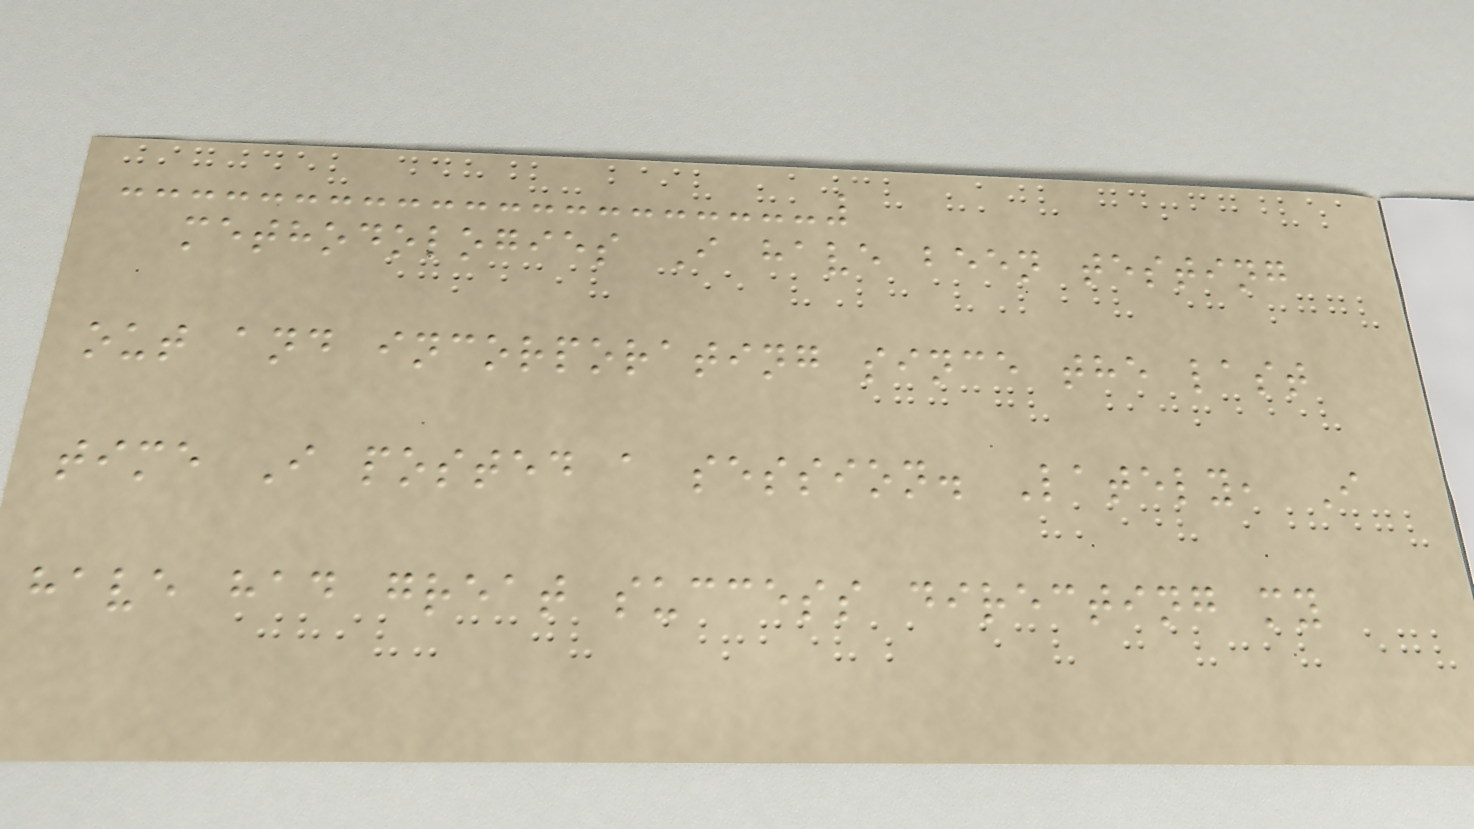methodologies I have been testing
out and incorporating since the last
time I posted a session. Lately, I
have had great success directing my
